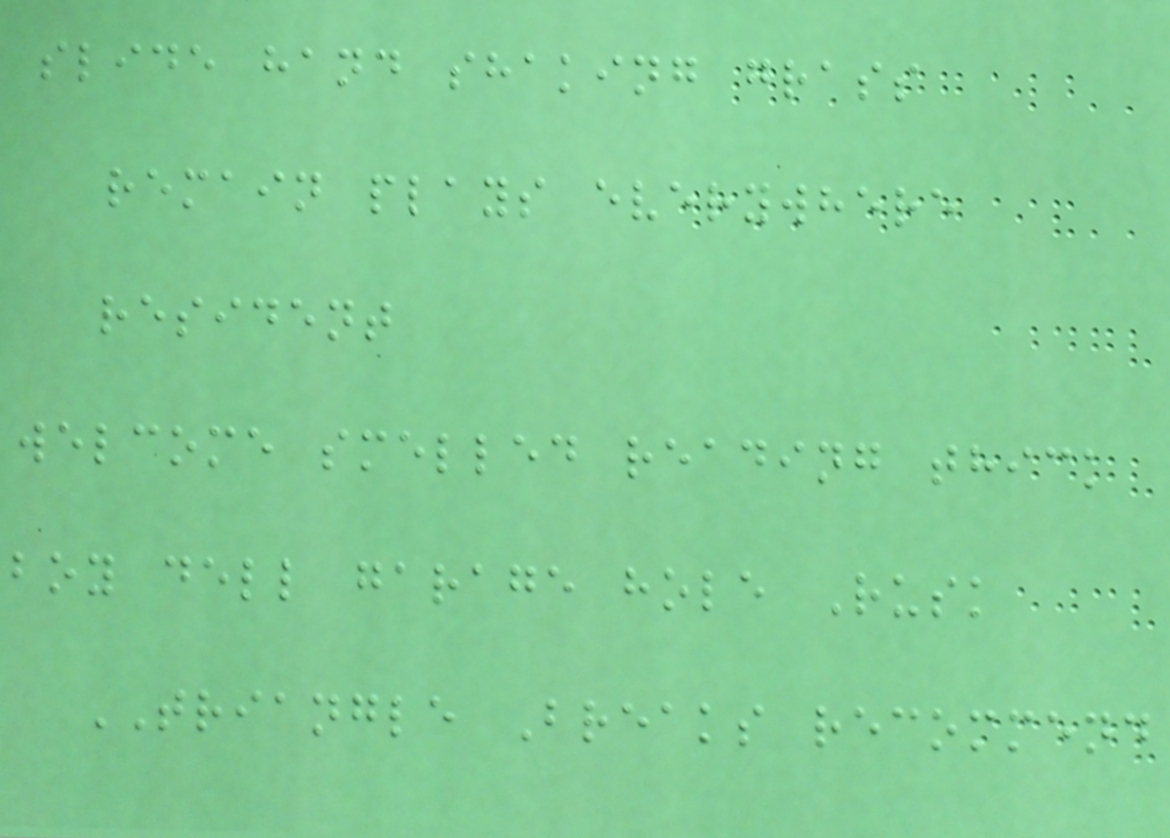slide hand shaking grass
remain plays everywhere
resident
welcome smelled reading thick
boy dell garage hole Rusk
TRIANGLE Breaks recommend
